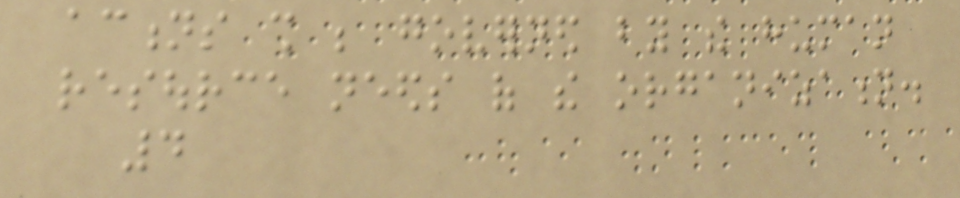actions shall be governed by the human
resource needs of the organization.
4
